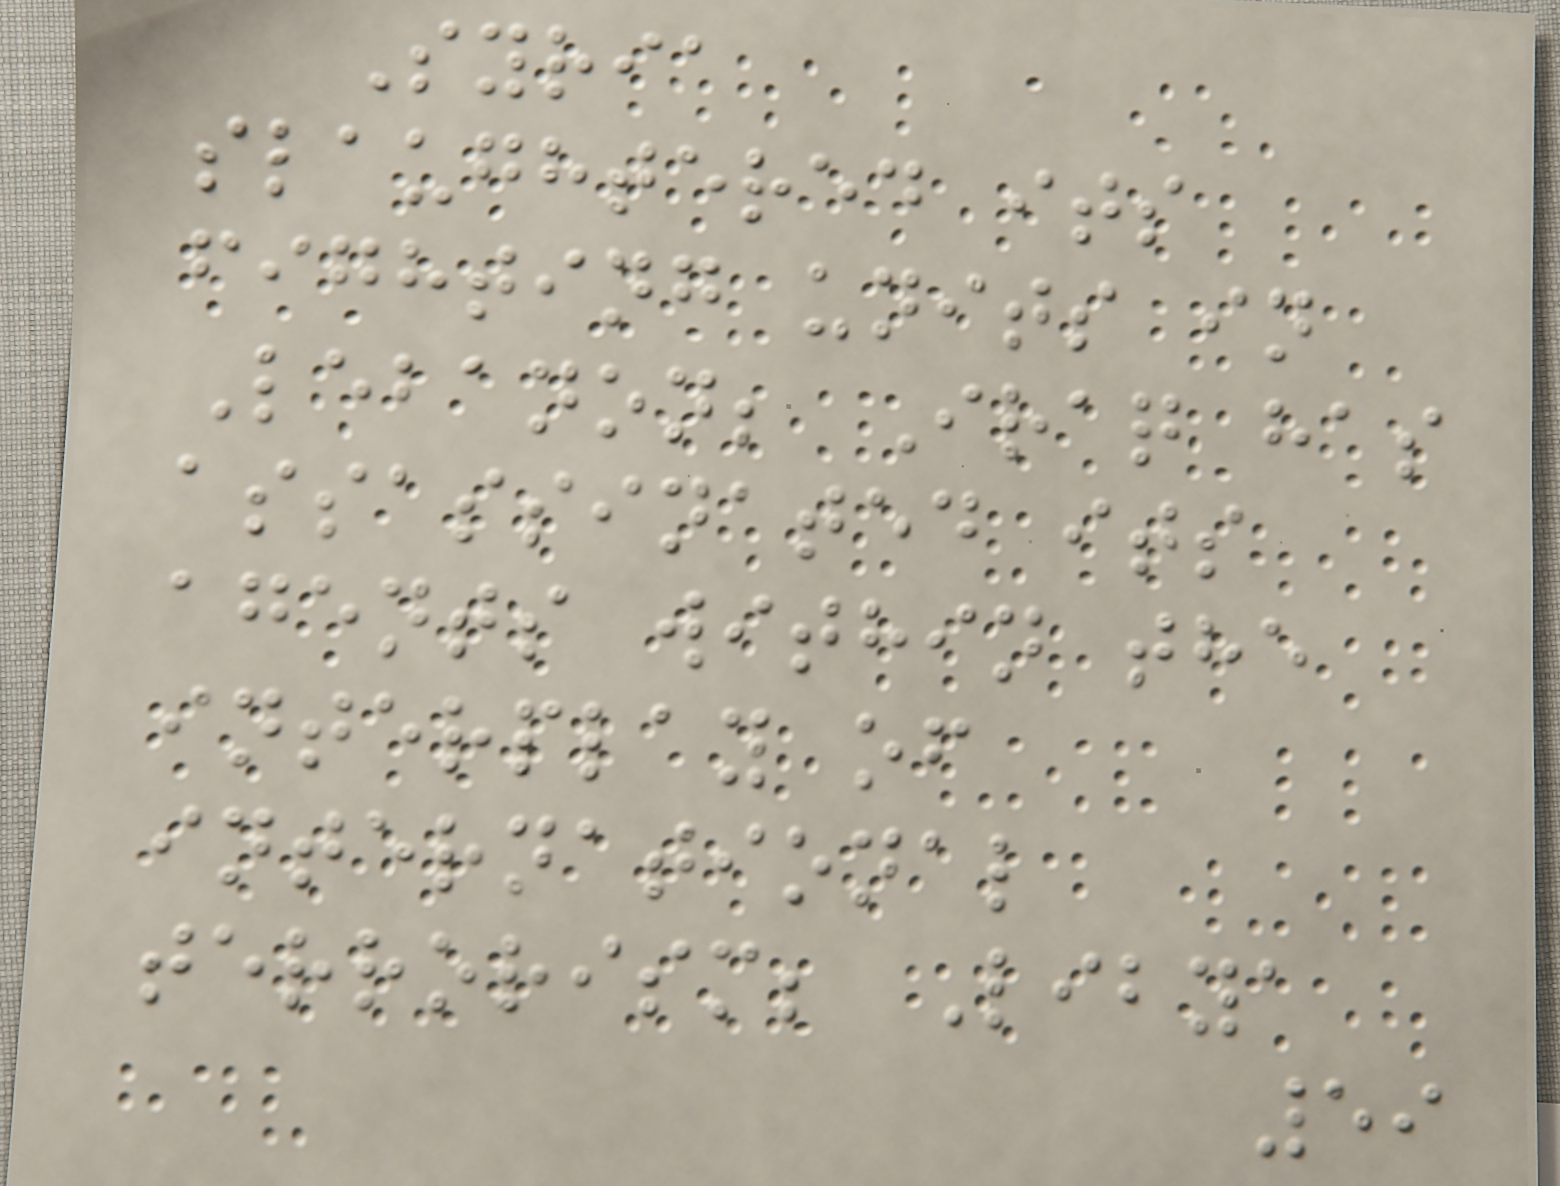Syria
slaughtered its
fighting units in
Lebanon; Iraq has
assassinated its
agents within the
interplay of
international
terrorism; Libya
59
